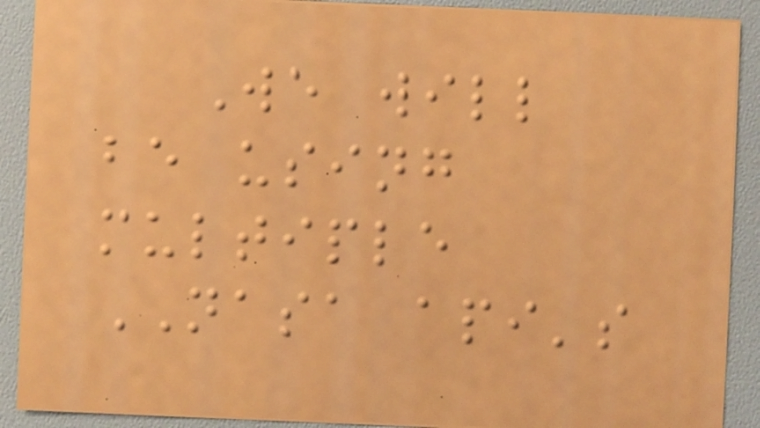We will
be using
multiple
NASA api's
